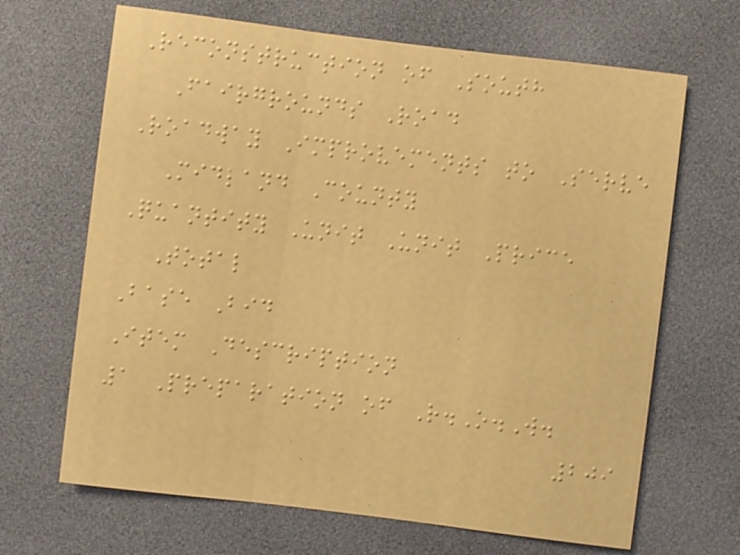Reconstruction of South
Fairgrounds Road
Roadway Improvements to Serve
Midland County
Quantity Unit Unit Price
Total
Base Bid
Item Description
1 Preparation of R.O.W.
209
